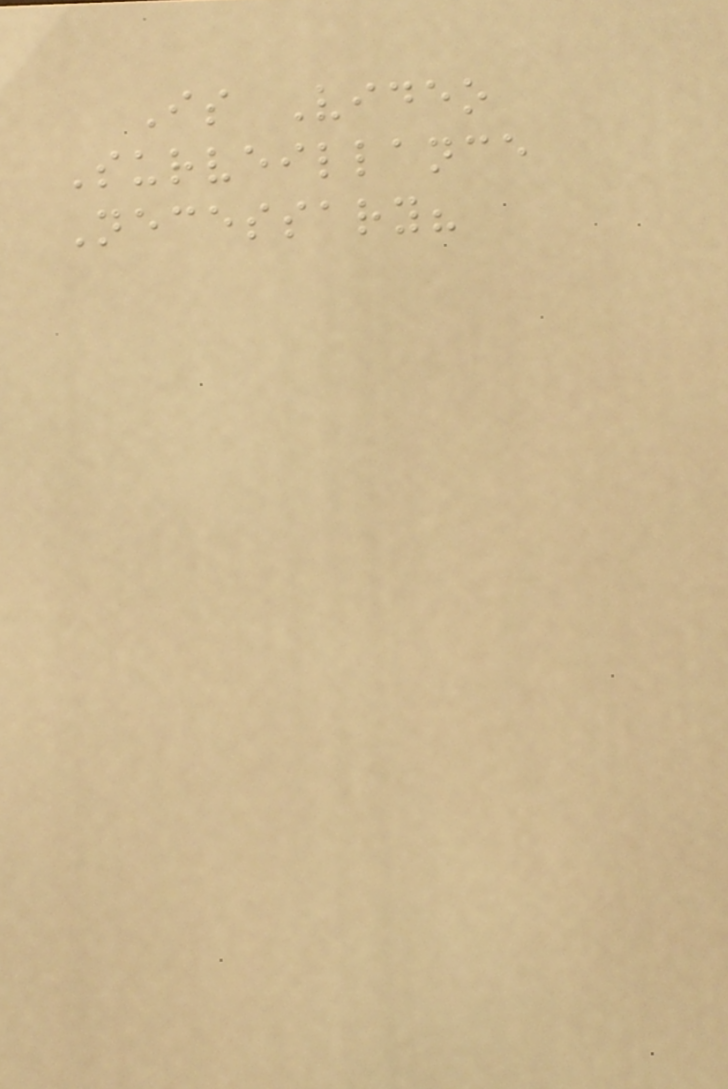Is Video
Surveillance
Necessary?
